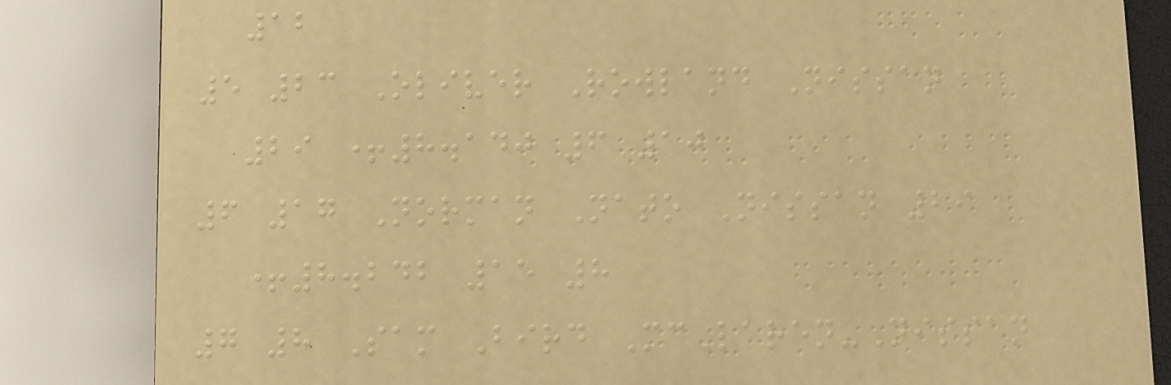12
5 23 Oliver Rowland Nissan
29 +8.140 6 10
6 17 Norman Nato Nissan 29
+8.242 15 8
7 8 Sam Bird McLaren-Nissan
